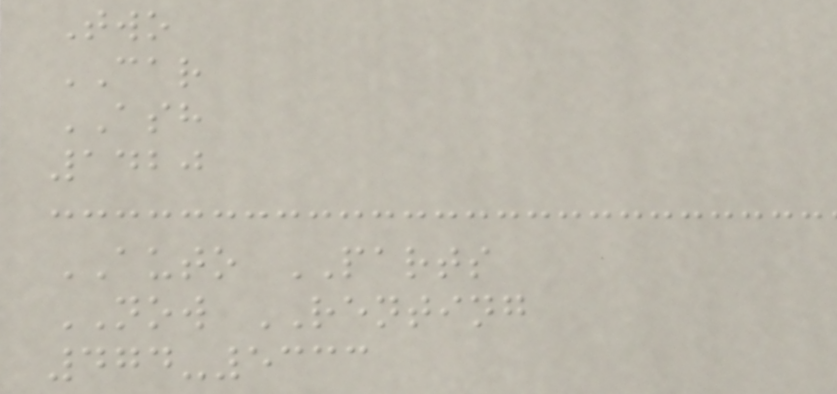Two
CAR
ASH
1420
AUTO PARTS
NOW RENTING
474-5333
